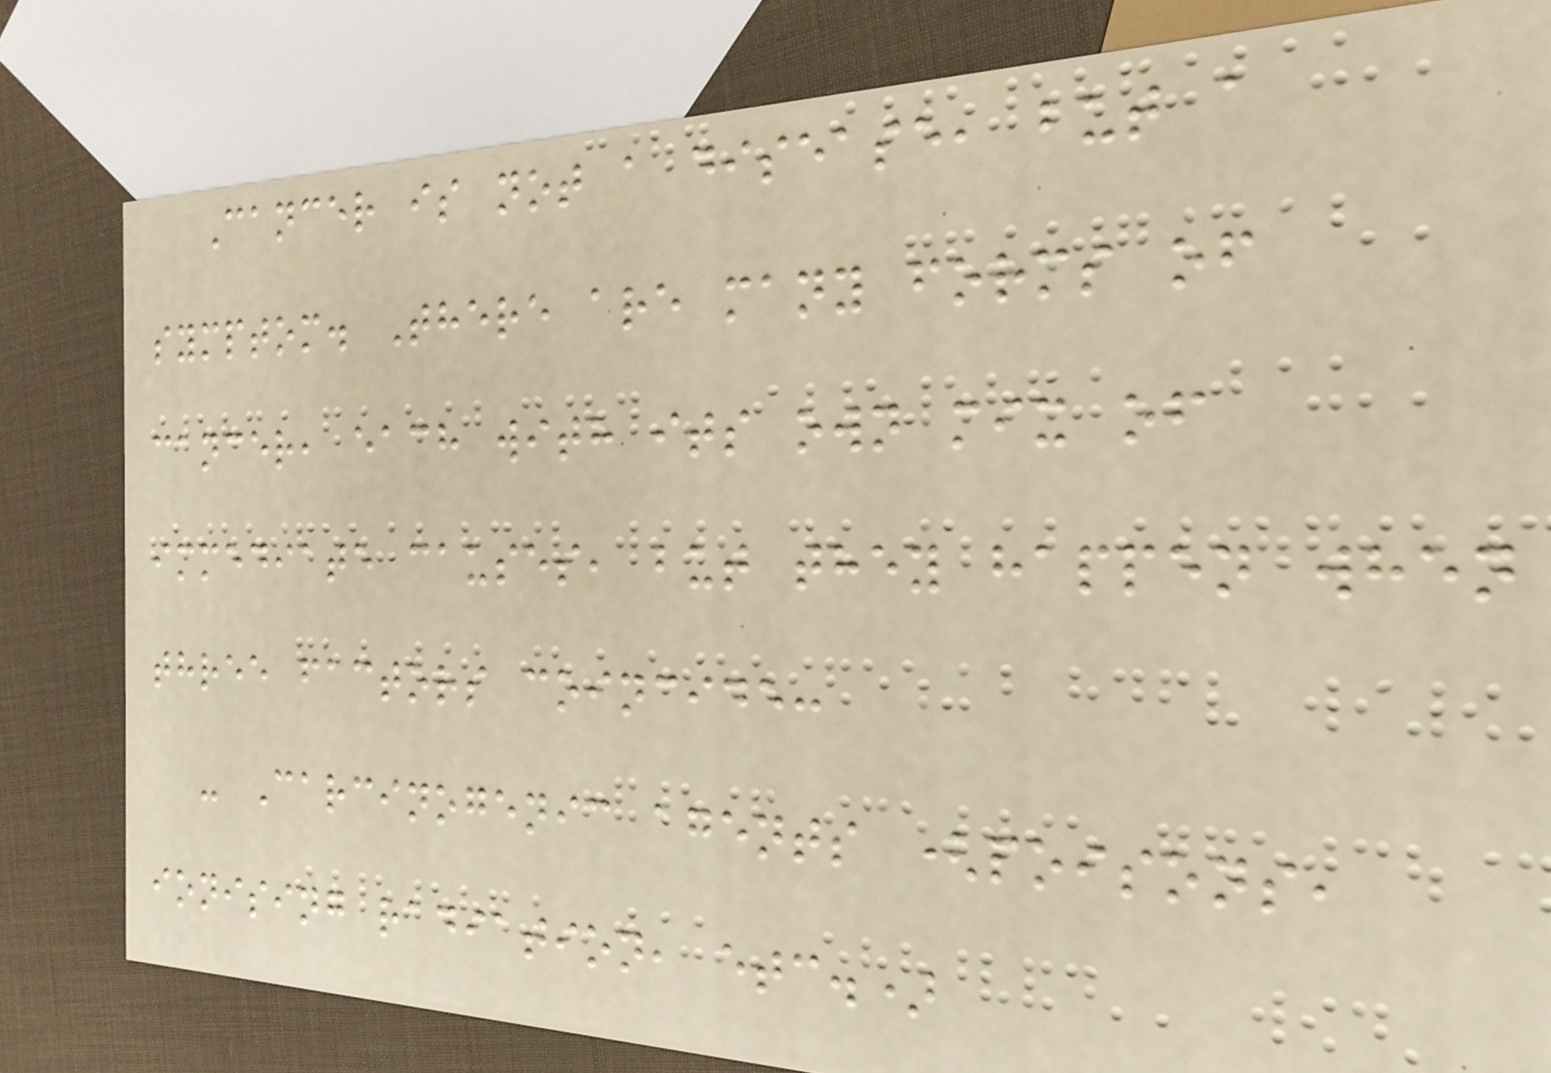Cancer is not a disease, but a
symptom. There are many forms of
cancer, each with its own mix of
immediate causes, but they happen when
three factors coincide:
- Carcinogenic agents (poisons,
ionising radiation, etc.)
